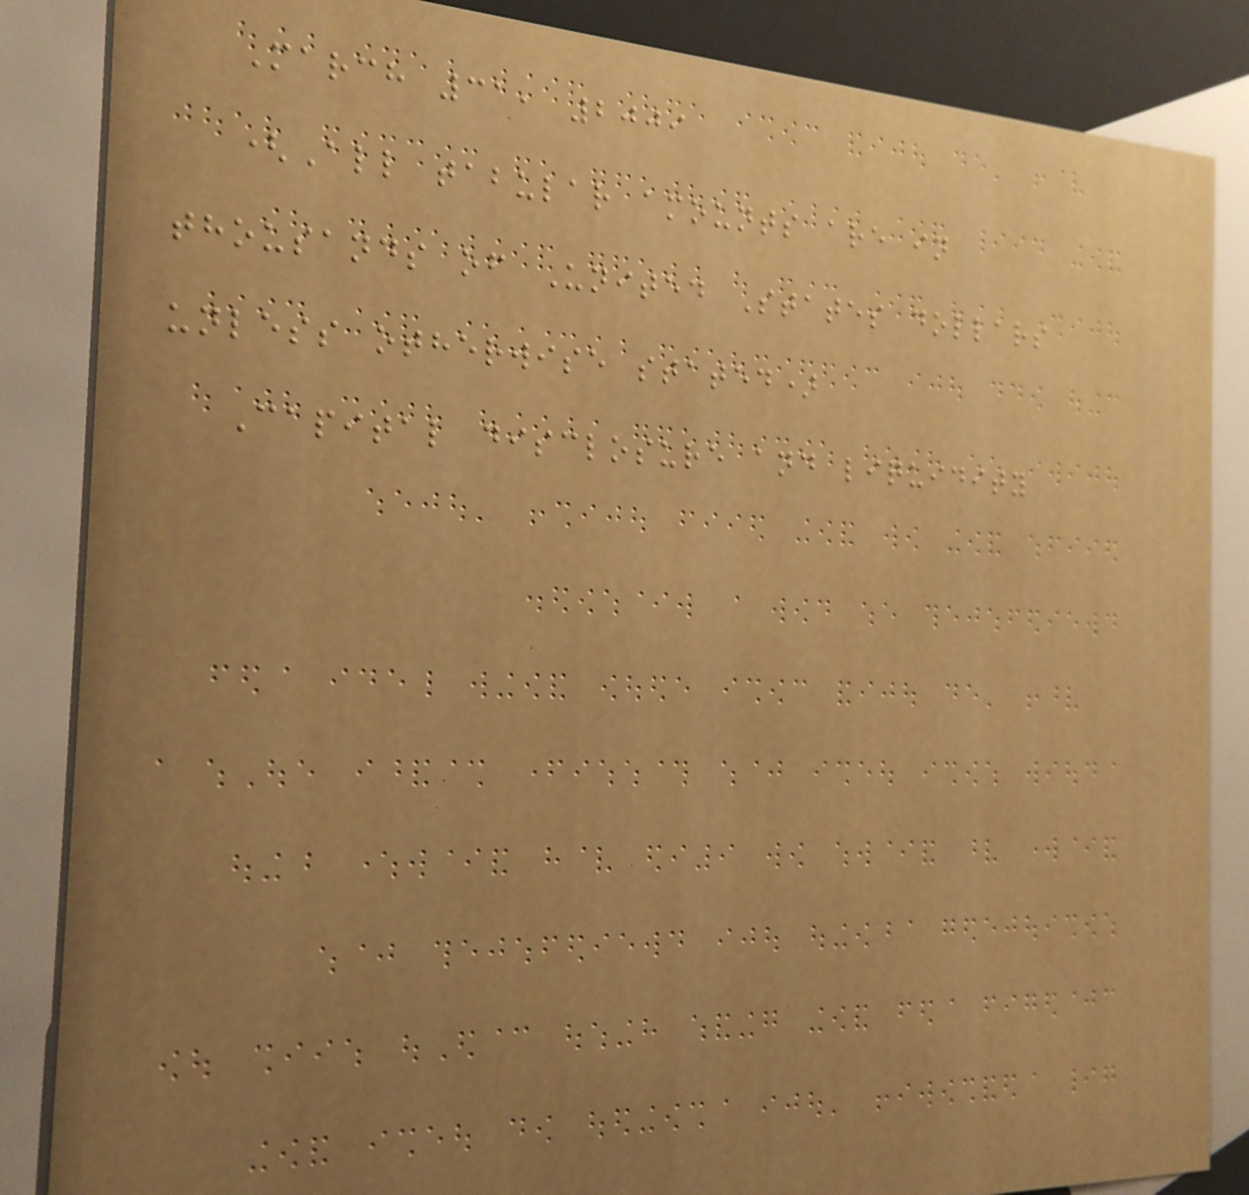March 31, 2009
(All tabular amounts are in
thousands of United States dollars
unless otherwise stated)
Capital disclosure and liquidity
